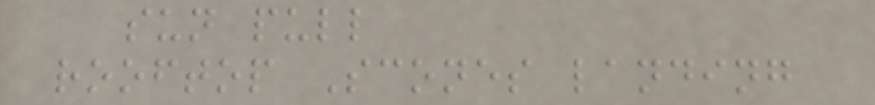sun pull
rooftop Scones landing
